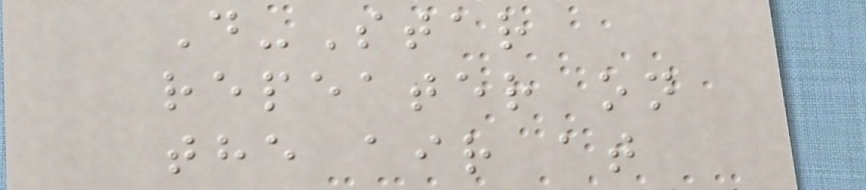D-Star
repeater on
the air at
